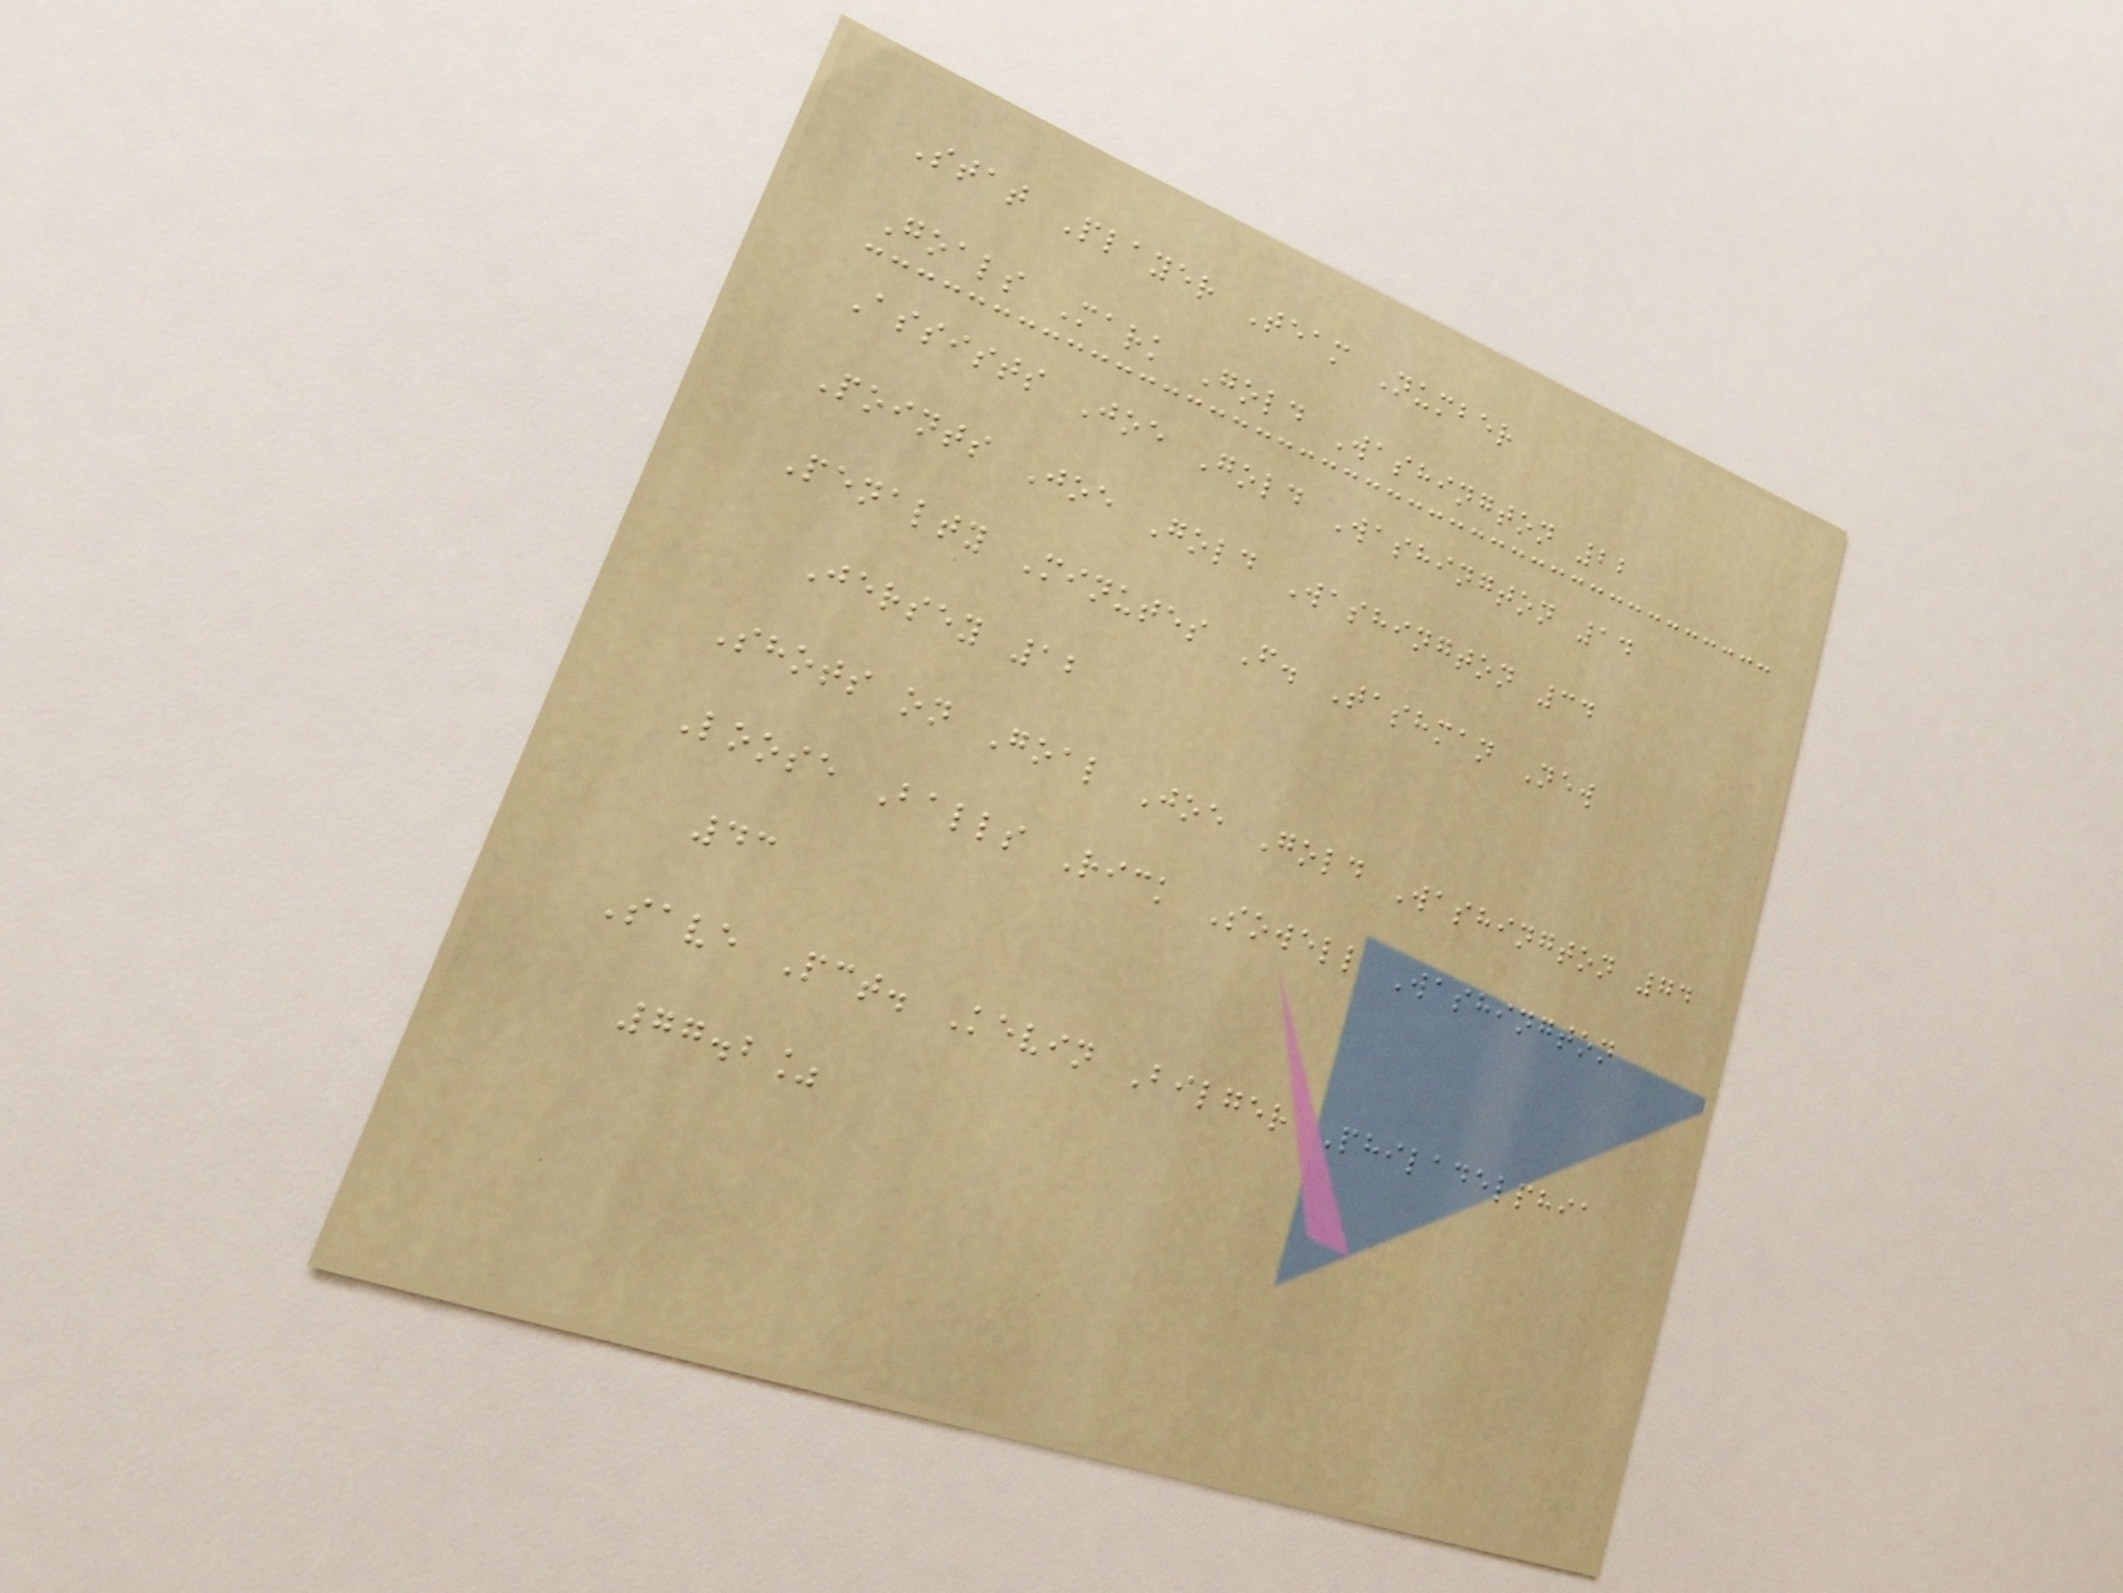Stat Player Team Number
Goals Mark Gold Washington 22
Assists Joe Gold Washington 14
Points Joe Gold Washington 34
Penalty Minutes F. Tashman New
Jersey 12
Shots on Goal Joe Gold Washington 74
Loose Balls Rick Sowell Washington
43
Save Pct. Kevin Bilger Philadelphia
77.2%
